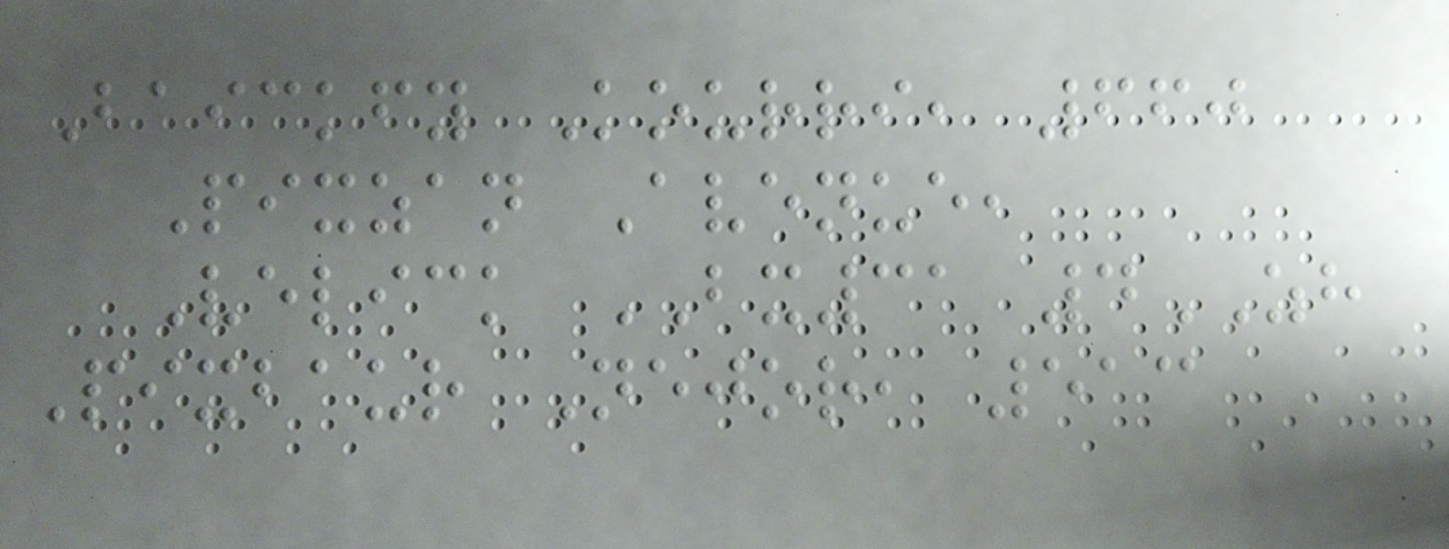Baickfy Kourri, 660
Pixzan Avenue,
Velick BX31 4ZH
Pixbaur Nejor, 513
